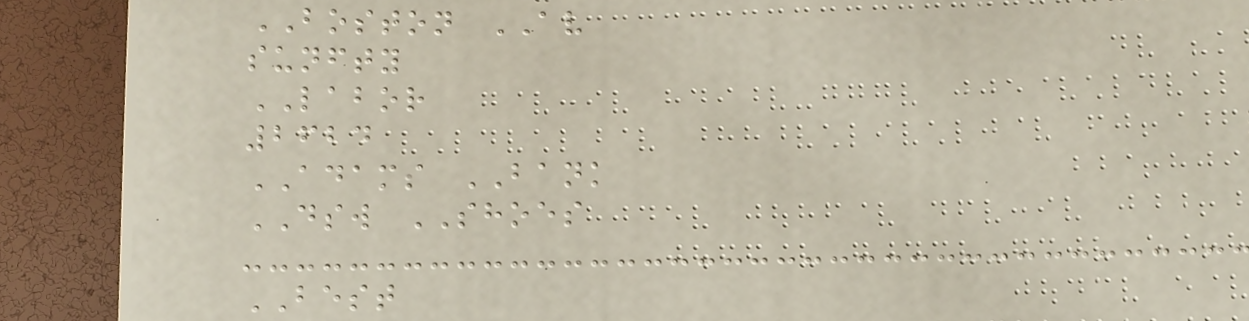BOSTON AV
sunfty
LABOR
2624
ADAMS BANK
DSW SHOES
BEST
